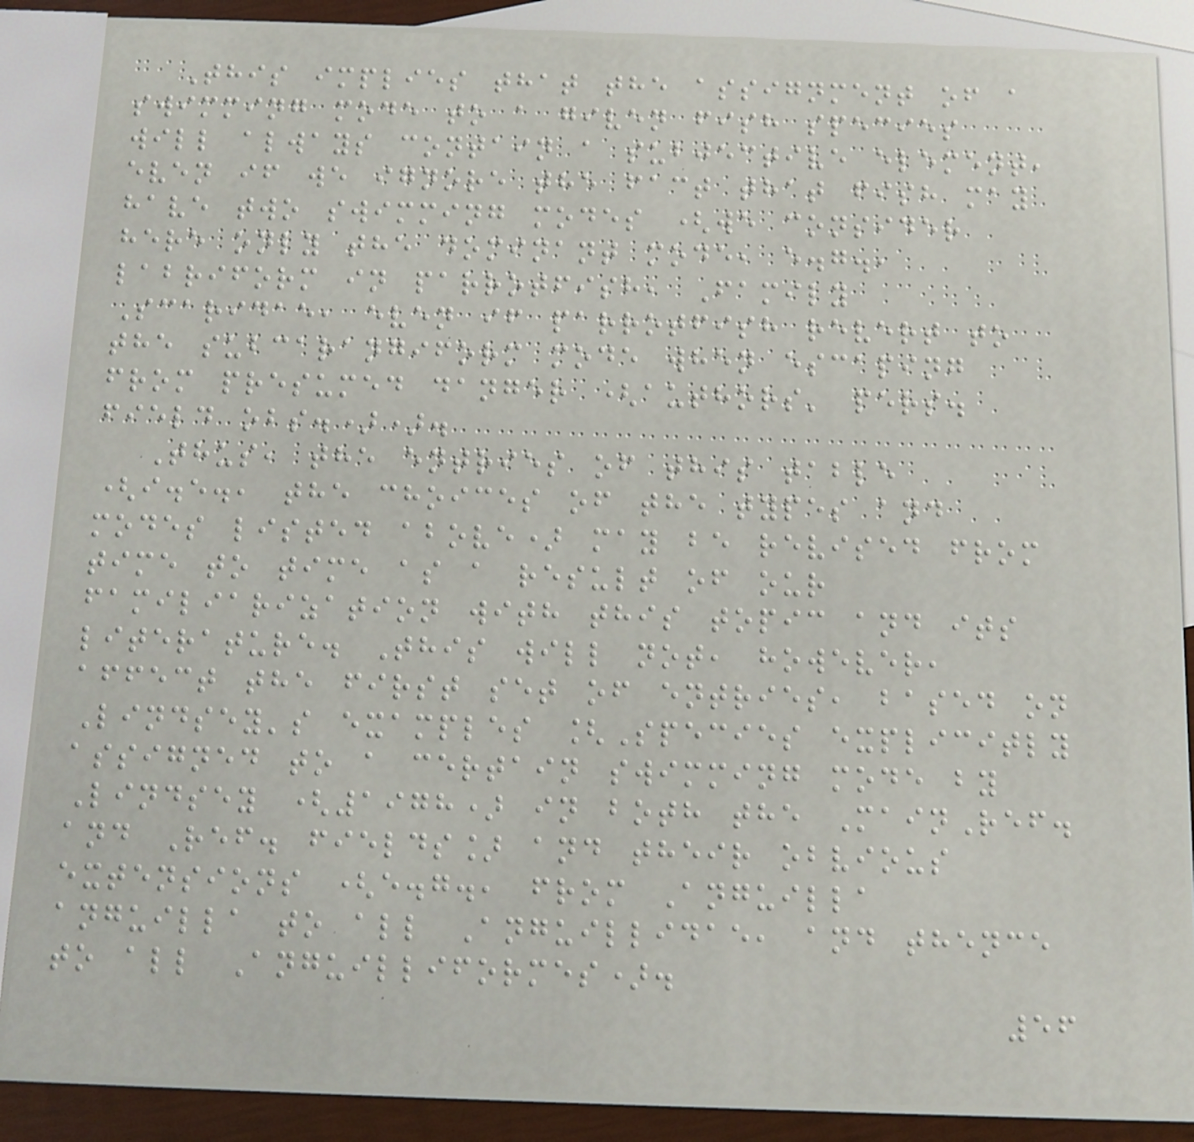This implies that the assignment of a
swimming mode to a given fish species
will always contain a subjective element,
even if we ignore the fact that fish may
have two swimming modes (we consider
here only the dominant mode, e.g.,
labriform in parrotfish, Family
Scaridae, even if parrotfish revert to
the subcarangiform mode when escaping
from presumed danger (authors' pers.
field obs.)).
Thus, the entries of this table
(i.e., the choices of the types and
modes listed above) may be revised from
time to time as a result of our
familiarization with this topic and its
literature. This will not, however,
affect the first set of entries, based on
Lindsey's examples [Species explicitly
assigned to a certain swimming mode by
Lindsey (1978) in both the MainRef.
and Ref. fields] and their obvious
extensions (e.g., from Anguilla
anguilla to all Anguillidae, and thence
to all Anguilliformes).
56
